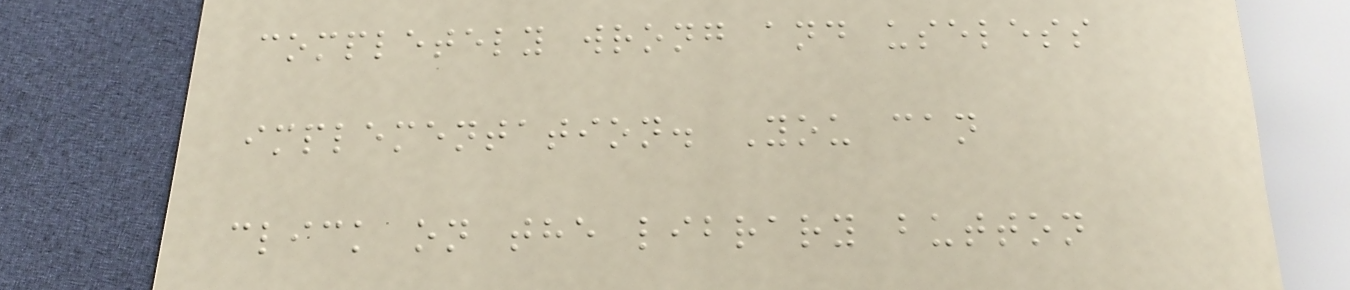completely wrong and useless
implementation. You can
click on the library button
